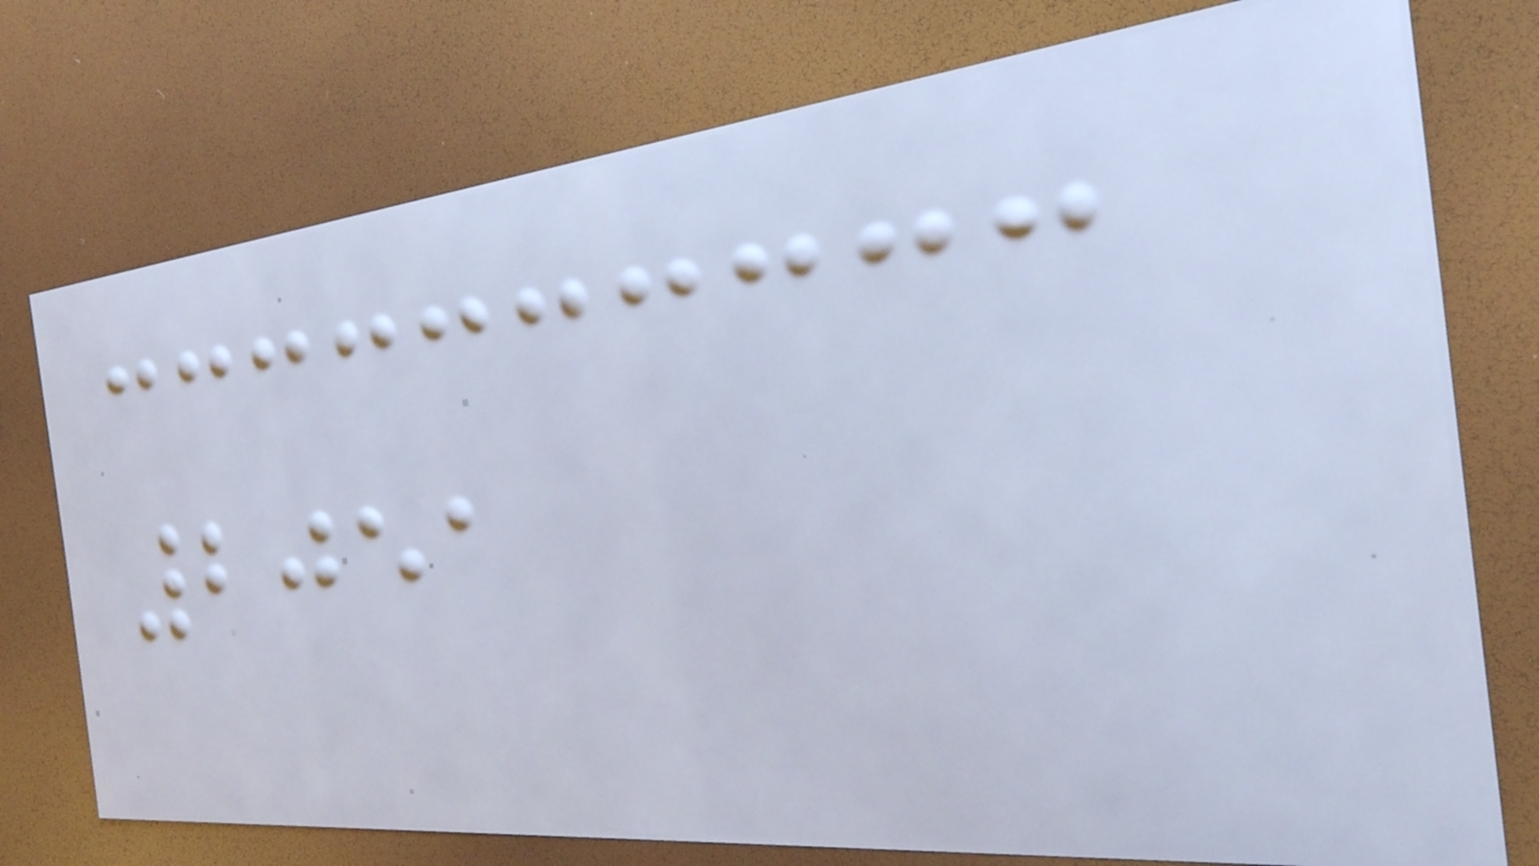2051
